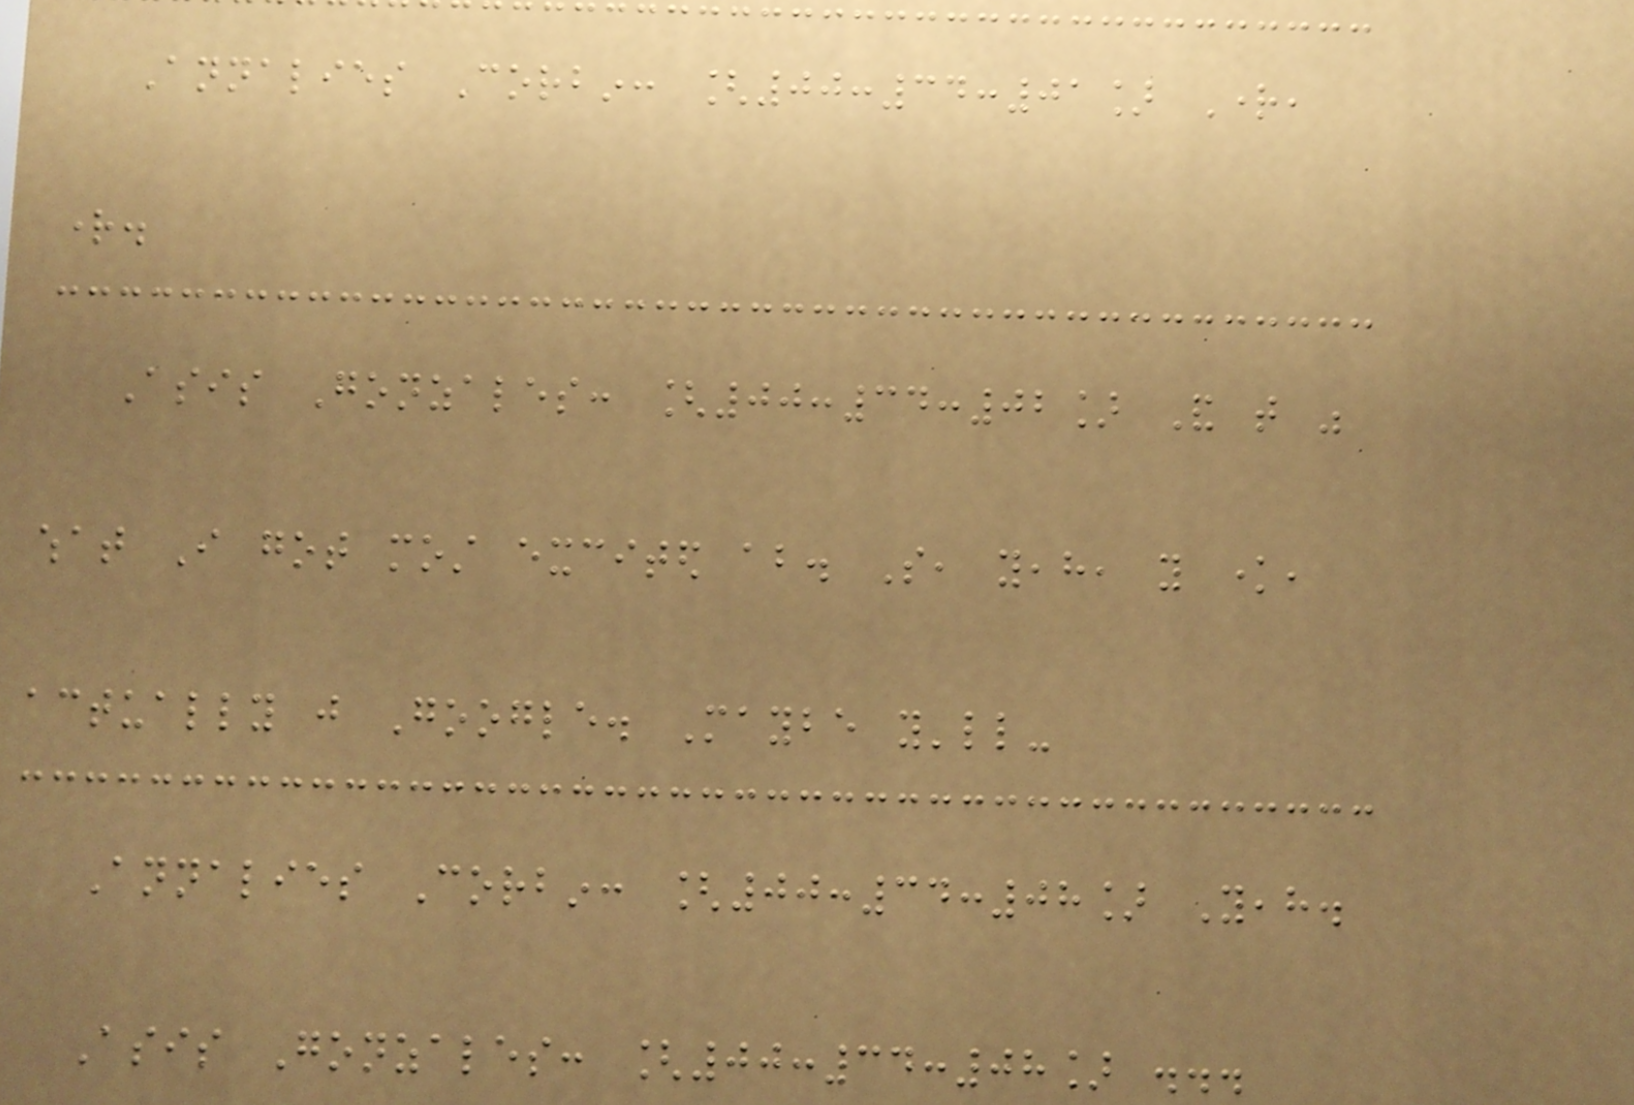Annalies Corbin: [00:34:01] Right,
right.
Asis Gonzales: [00:34:02] And that was
what I got most excited about. So, yeah, you know,
actually just Google. Maybe you'll-
Annalies Corbin: [00:34:08] Yeah.
Asis Gonzales: [00:34:08] ...
